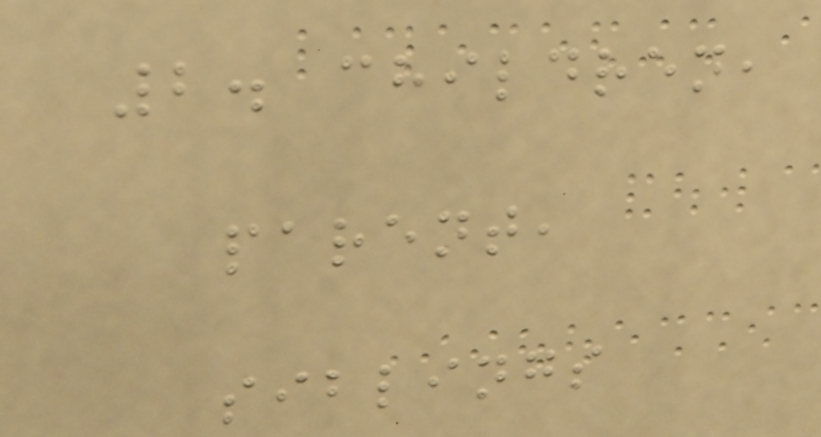2. children,
parent,
siblings
